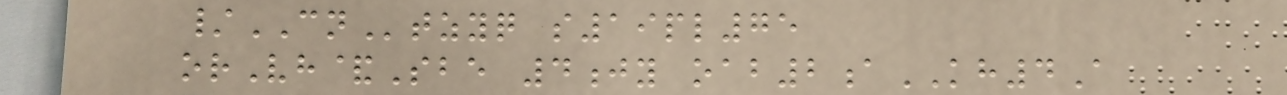/CNtzyq s19pl75
orVh&Sbe 4jy oab2aKH4A
